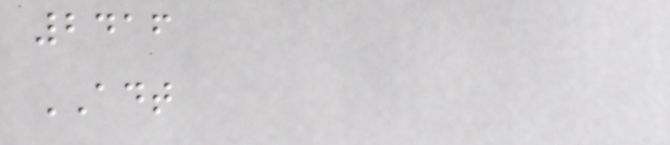2416
ADT
